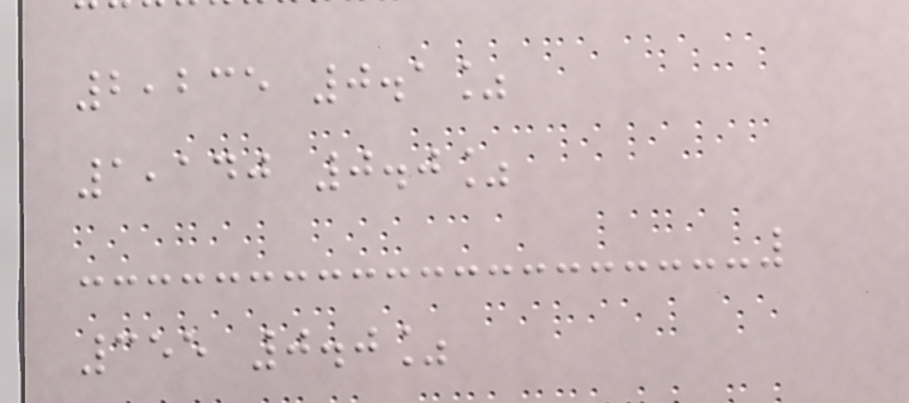2,235 0.1%
1,140 0.0%
355 0.0%
